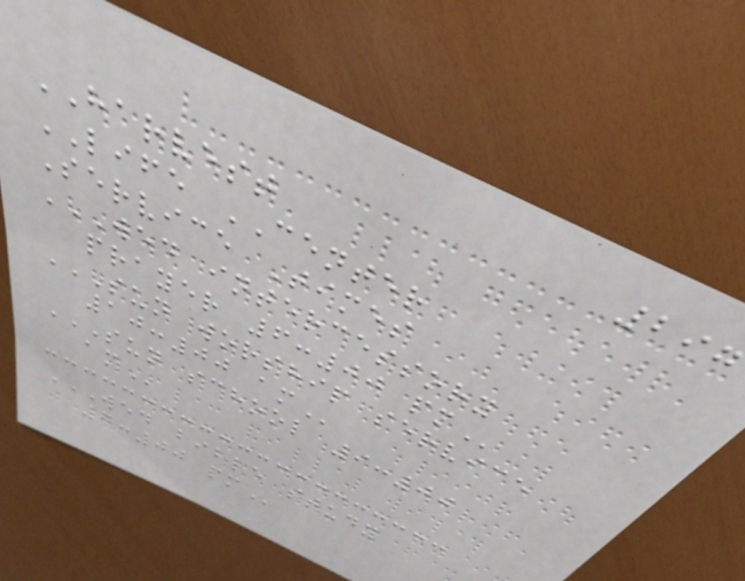297
HARVEST
LIFE CENTER
Service Times
WED INTERCESSORY
PRAYER 6:00 PM
SUN WORSHIP SERVICE
10:00 AM
SUN SCHOOL 9:00
AM
WED BIBLE STUDY
7:00 PM
